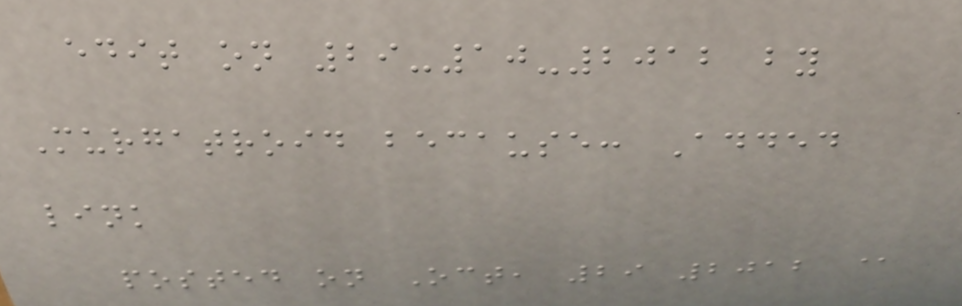edit on 29-10-2012 by
Murgatroid because: Added
link
posted on Oct, 29 2012 @
